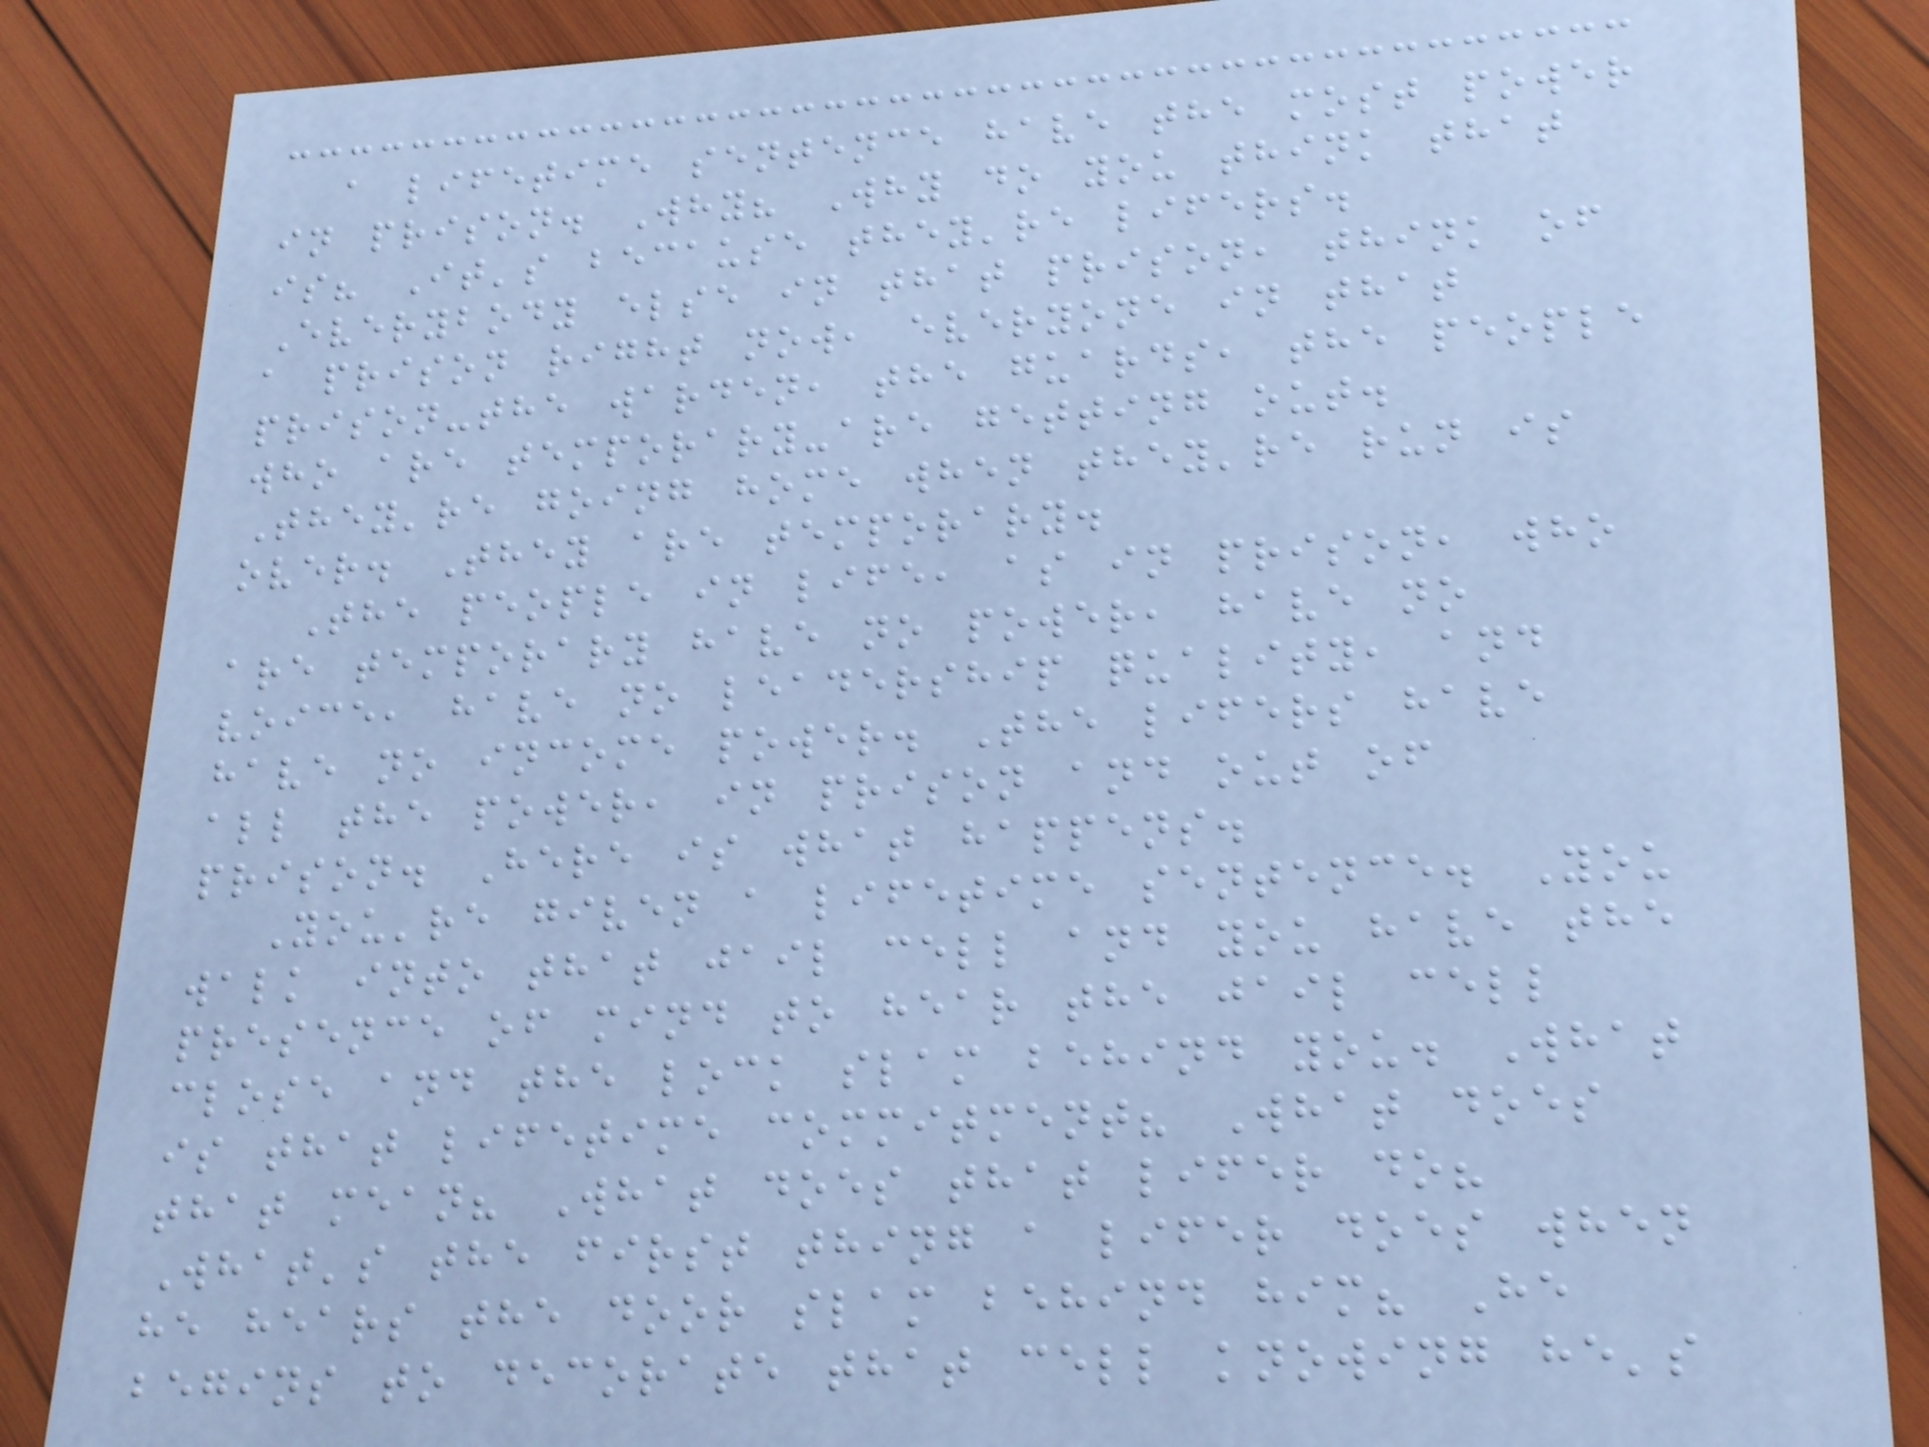a lifetime sentence have the most power
in prison. Why? Why do you think that
is? It's because they're lifers.
Everybody else in that prison, think of
a prison right now, everyone in that
prison-the warden, the guards, the people
who are temporary-are getting out.
They're going home when they're run is
over. They are temporary.
The people in life, as in prison, who
are temporary have no power, have no
voice, have no leadership quality, and
have no income power. The lifers have
all the power, in prison and out of
prison. Here is what happens.
You're given a lifetime sentence. You
walk into that jail cell and you have the
presence of mind to hear the jail cell
close and the lock slam behind you. What
is that lifetime commitment? What does
that mean? What does that lifer do?
What's the first thing a lifer does when
he hears the door slam behind him? He
begins to decorate that cell knowing he's
